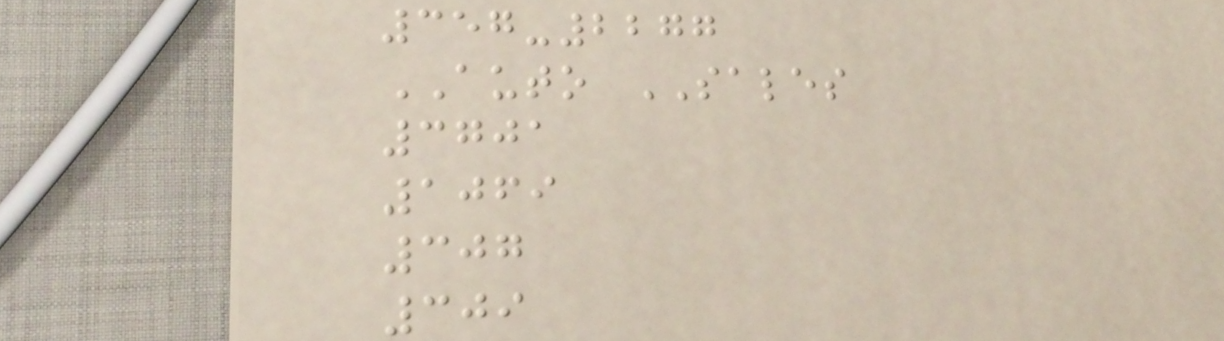357-2277
AUTO SALES
3701
1069
307
309
